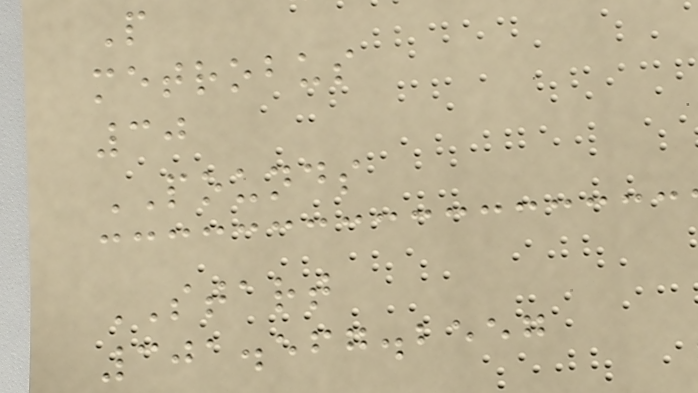P
metrobus
30
POUNDS
START
301.567.2557
